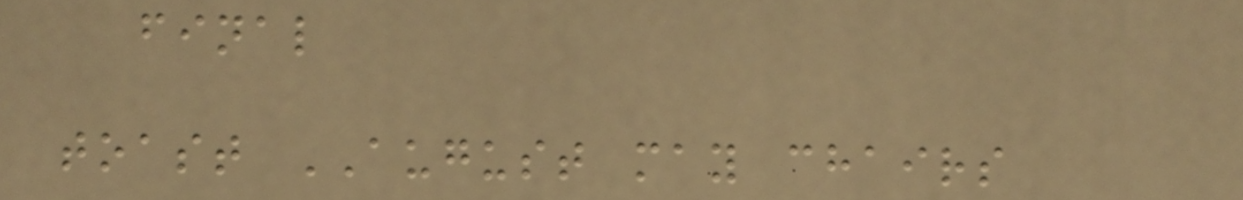final
toast AUGUST may chairs
